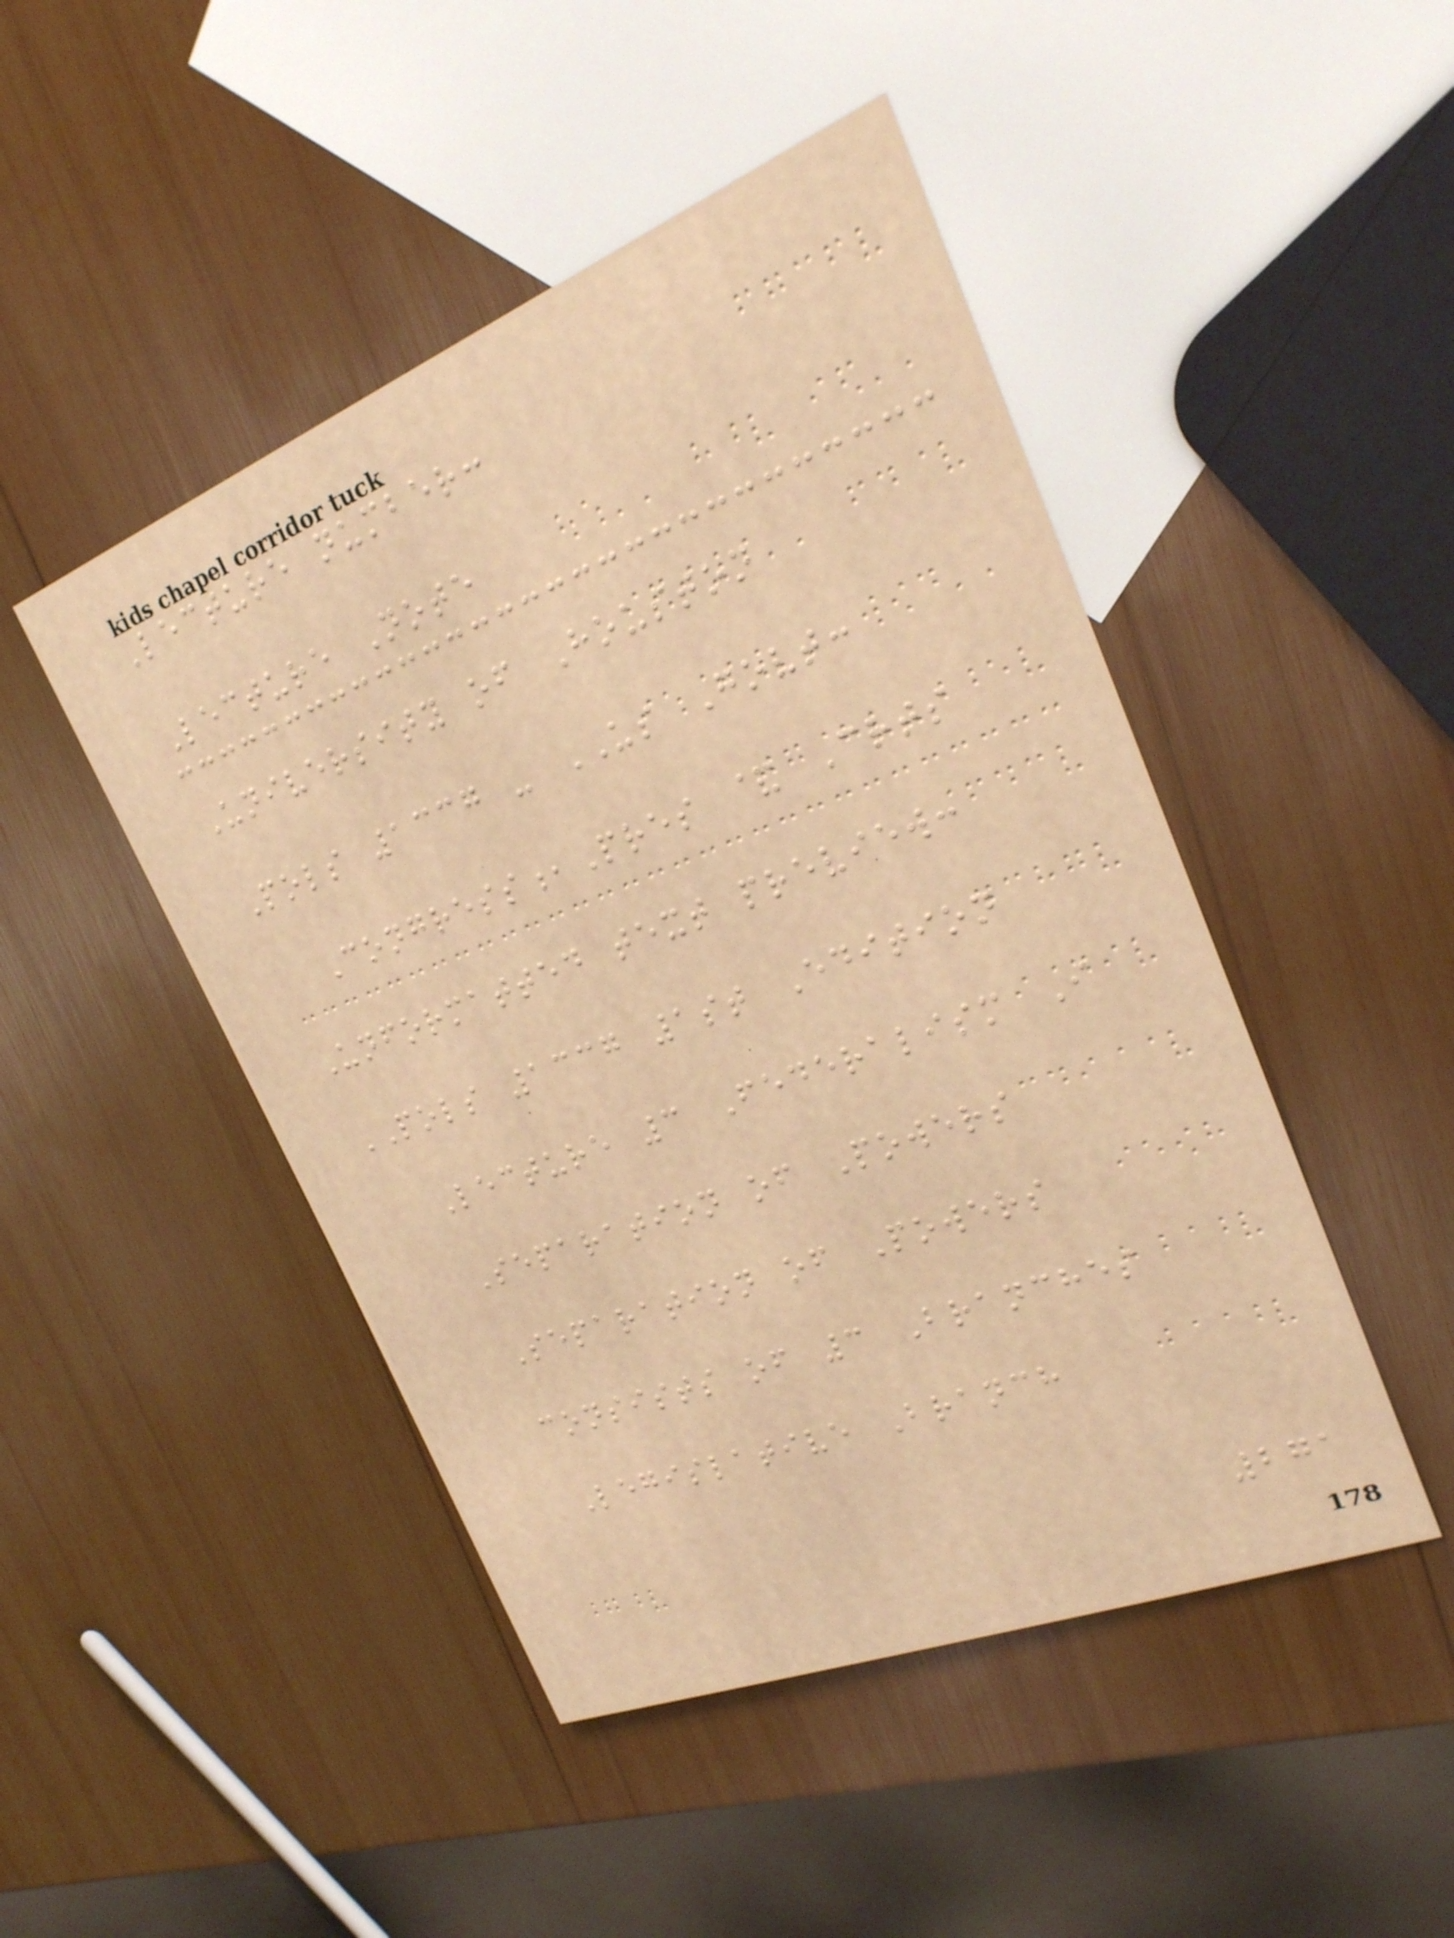Lecture number:
Lecture Note
University of Houston
Pols 1337 - US Govt:
Congress,Pres & Crts
Unformatted text preview:
POLS 1337 1st Edition
Lecture 3 Federalism I
Separation of Powers
Separation of Powers
consists of 3 Branches
Legislative Branch
271
